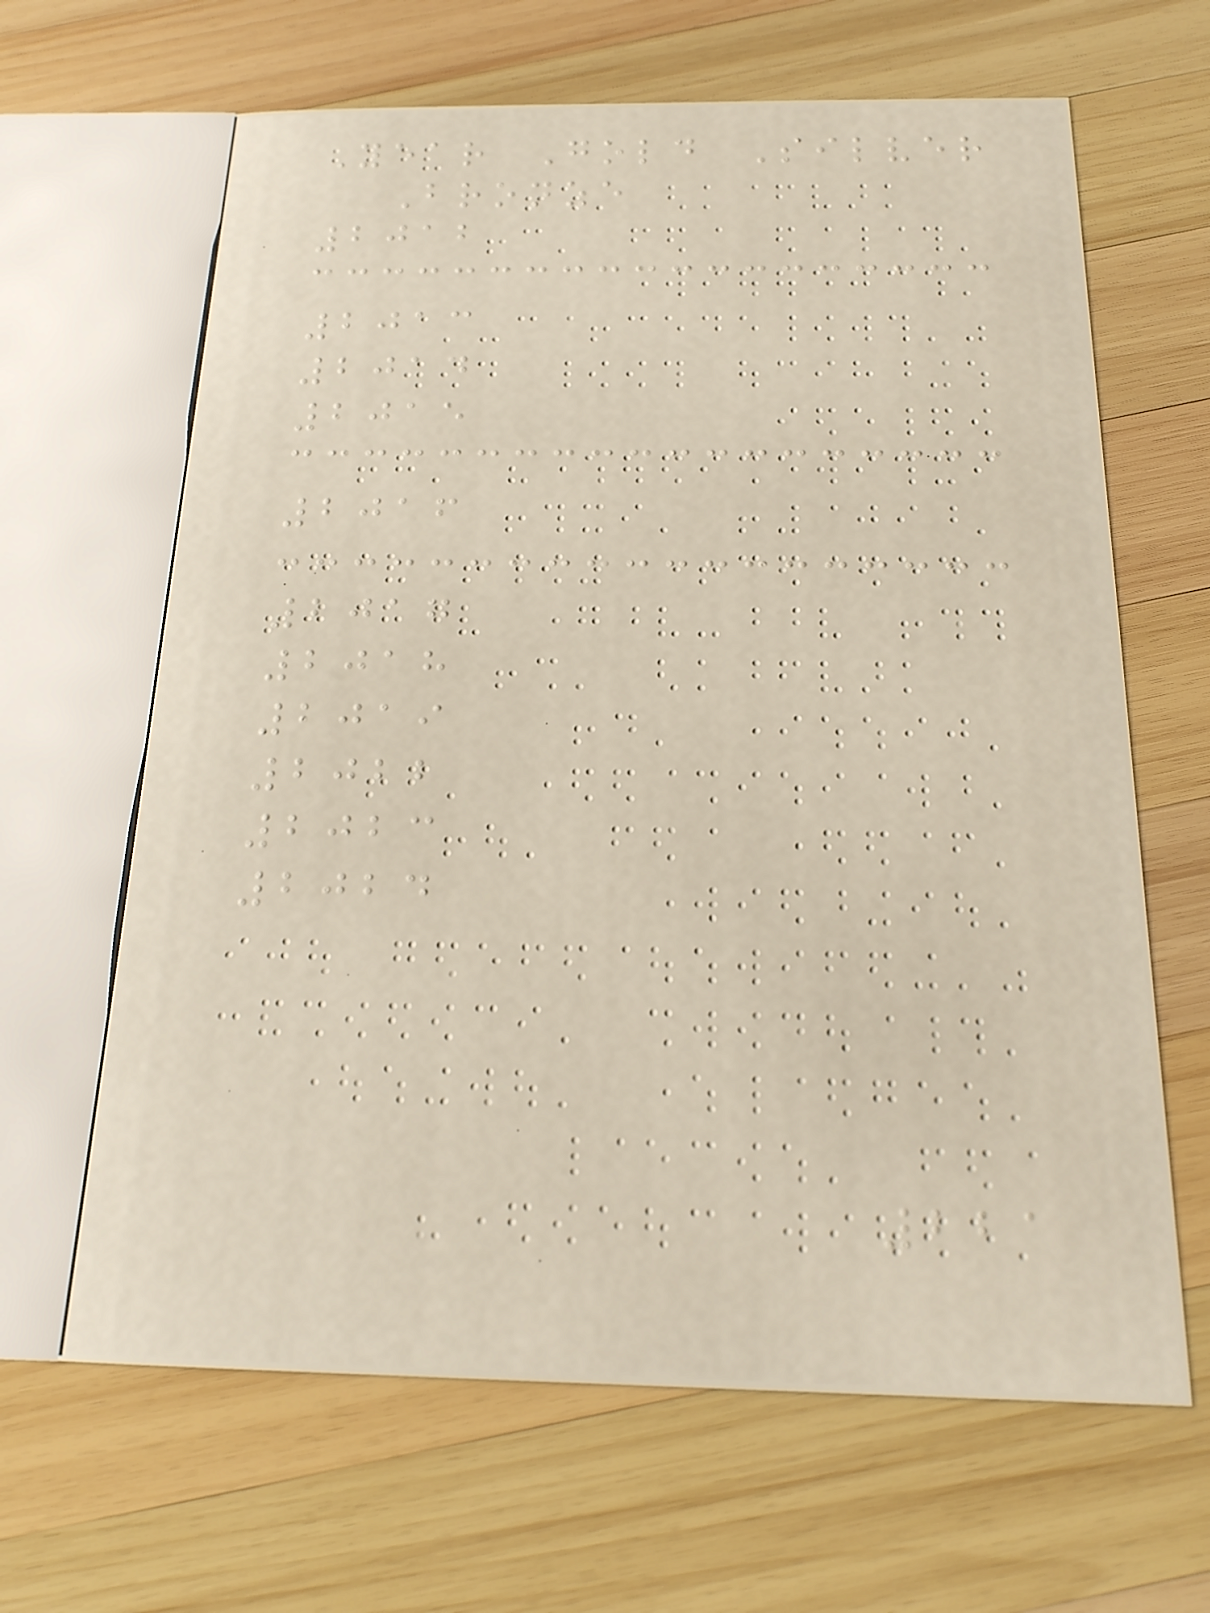Year Gold Silver
Bronze
2012
2013
2014
2015
2016
2017
2018
2019
2022
2023
2024
221
